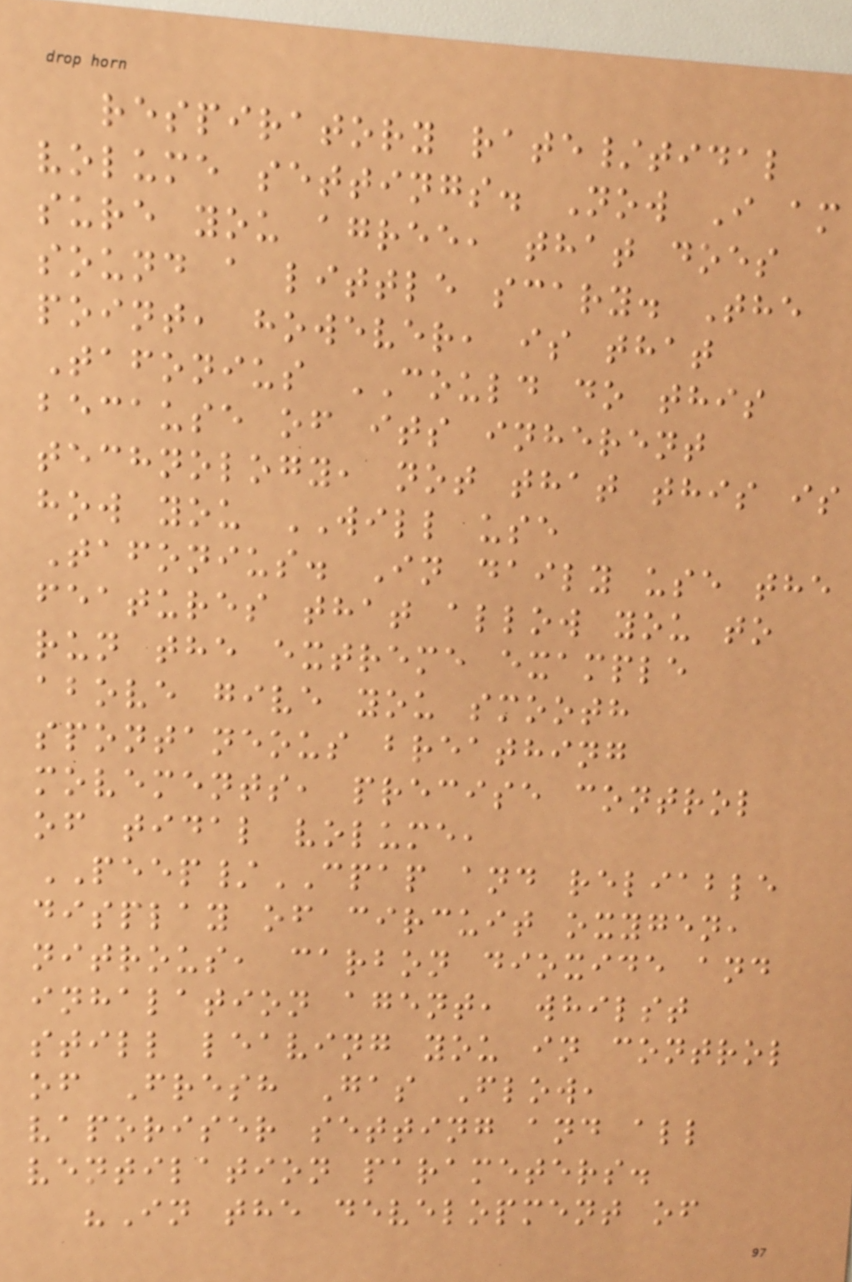respiratory rate/tidal
volume settings. Now I am
sure you agree, that does
sound a little scary. The
point, however, is that
Tafonius COULD do this
because of its inherent
technology, not that this is
how you WILL use
Tafonius. In daily use the
features that allow you to
run the extreme example
above give you smooth
spontaneous breathing
movements, precise control
of tidal volume,
PEEP/CPAP and reliable
display of circuit oxygen,
nitrous, carbon dioxide and
inhalation agent, whilst
still leaving you in control
of Fresh Gas Flow,
vaporiser setting and all
ventilation parameters.
"In the development of
